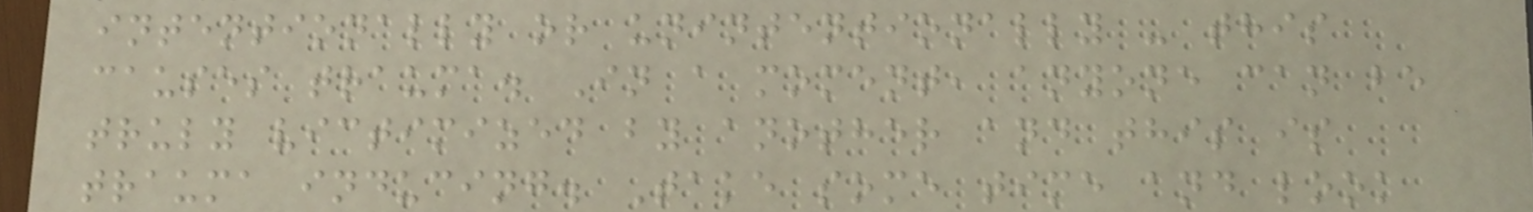intentionally or unintentionally - this
causes trauma. In a moment, anyone can be
truly victimized by another and this is
trauma inducing. Take some time and look
